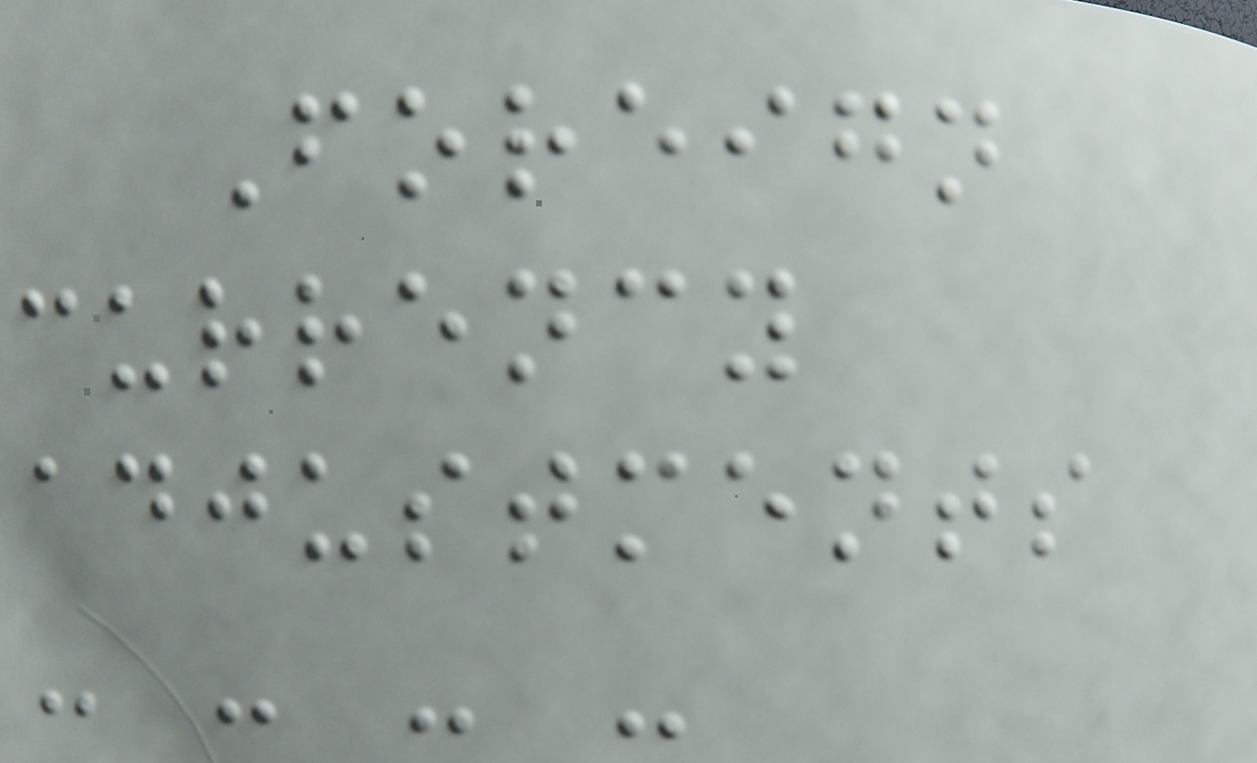Foreign
currency
adjustments
- - - -
